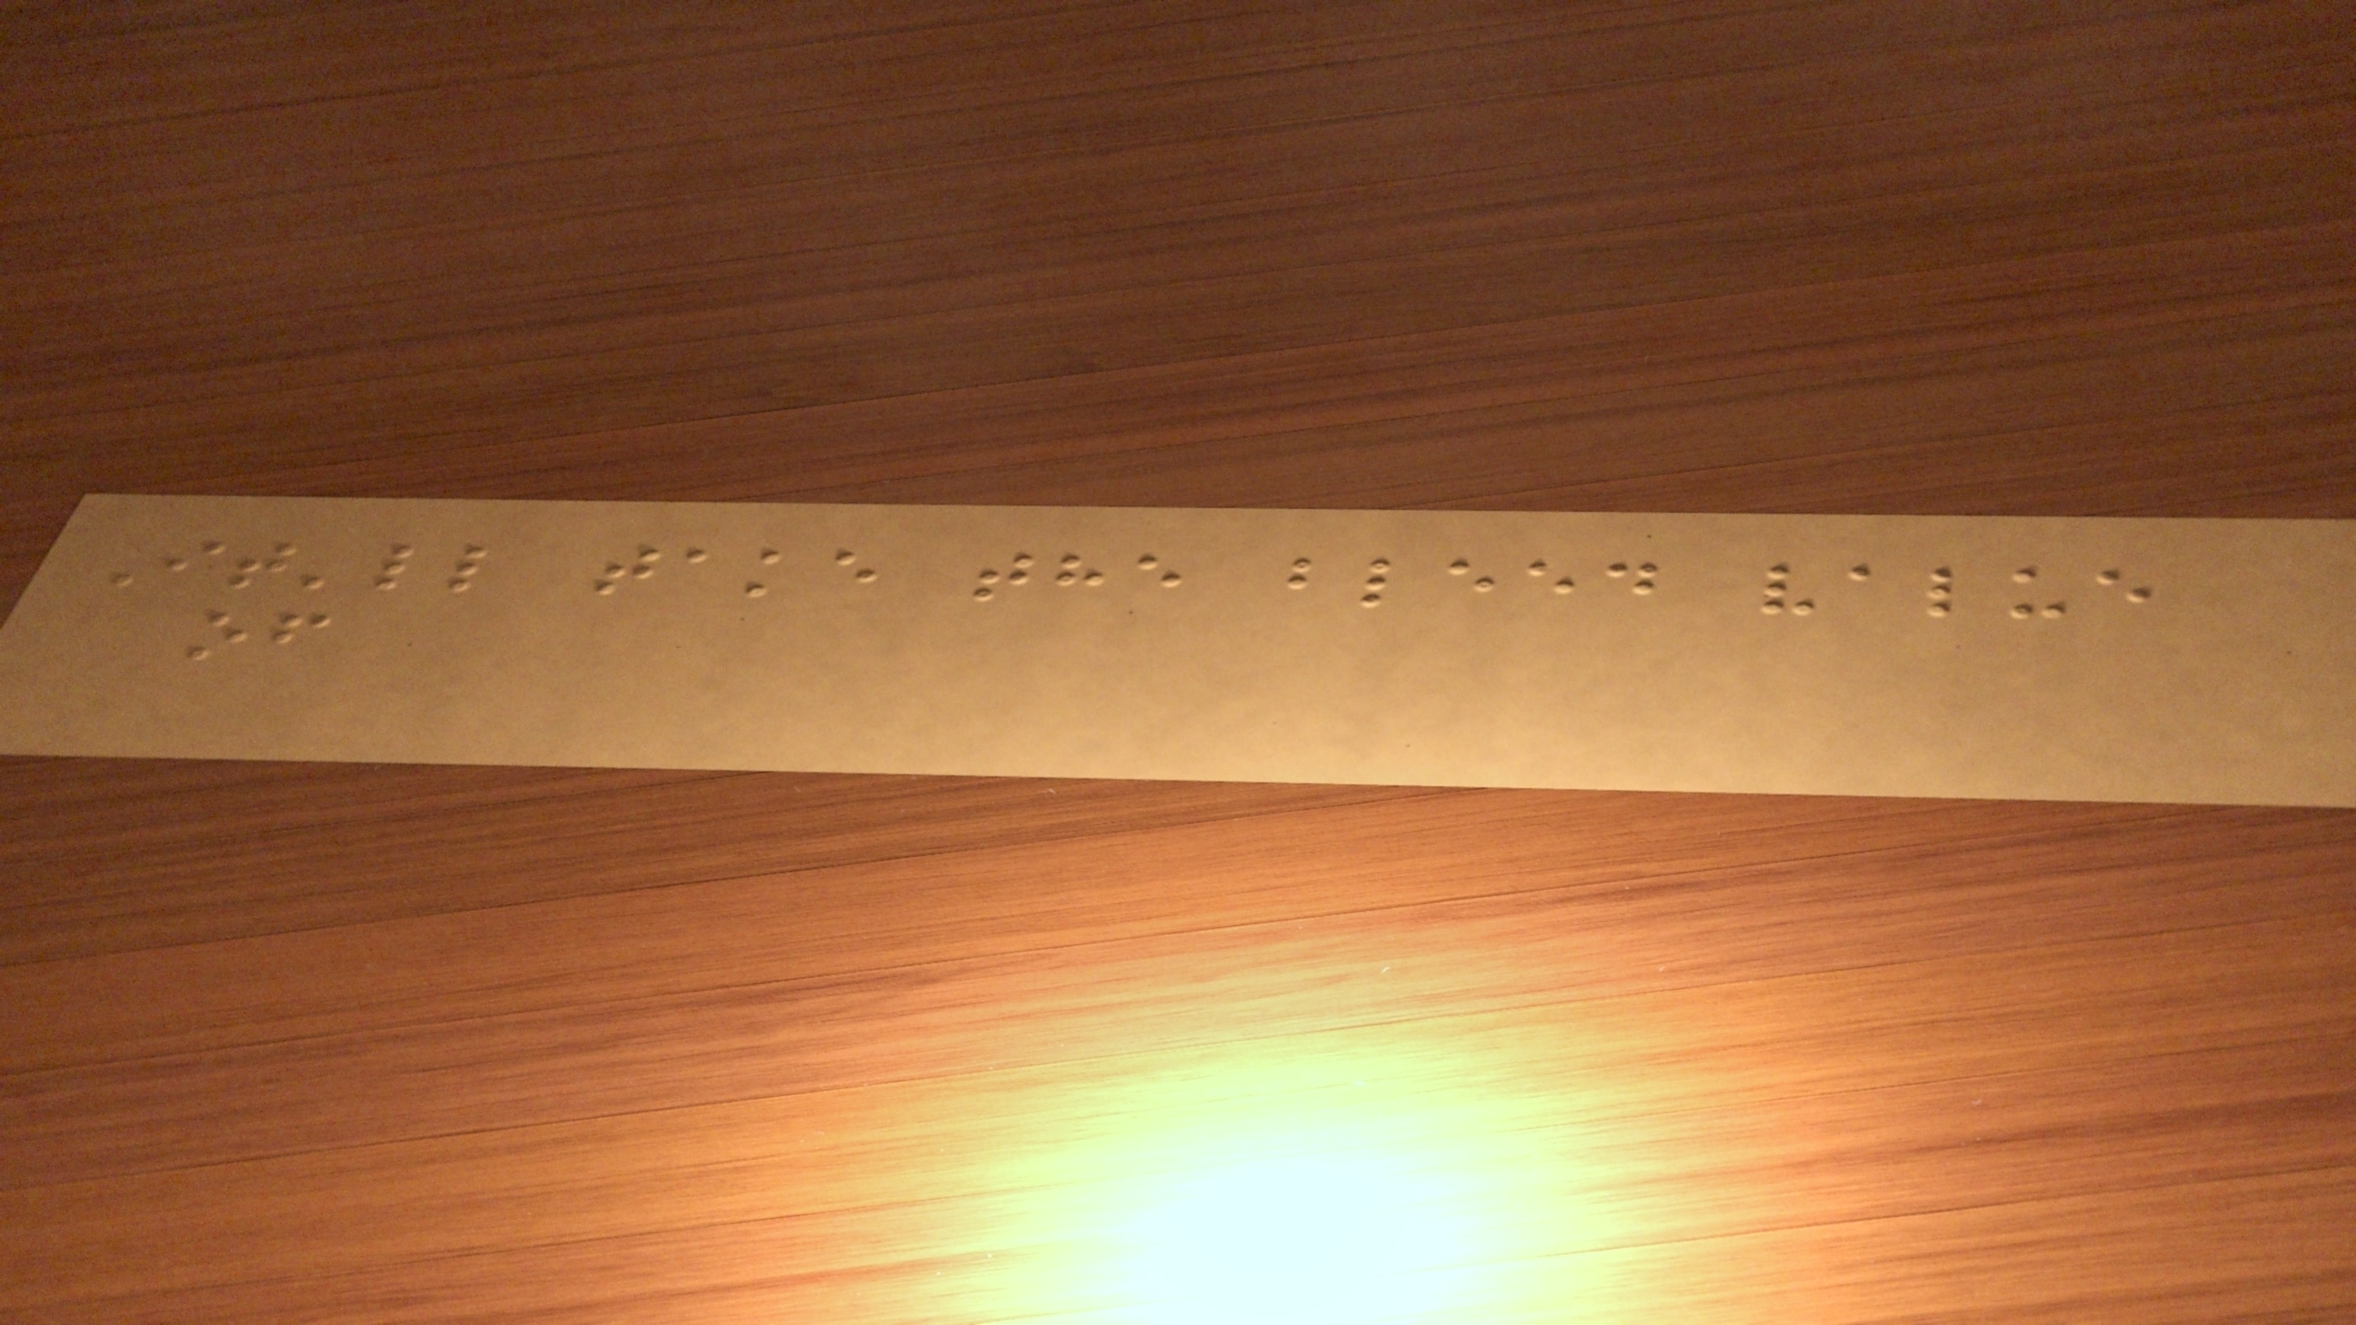It'll take the bleed value
of
